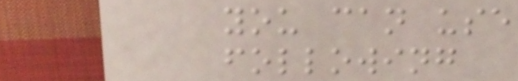you can use
following
